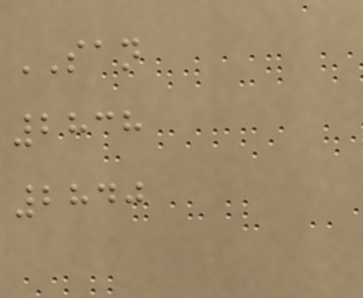SAN
2838
2840
